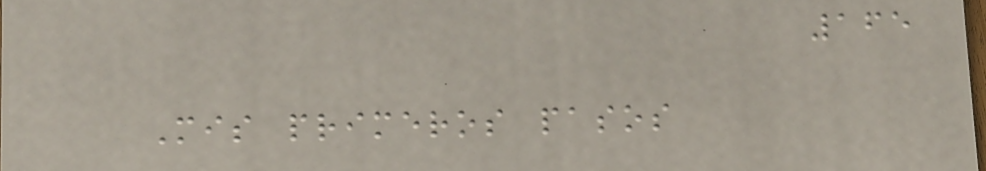165
Mis primeros pasos
